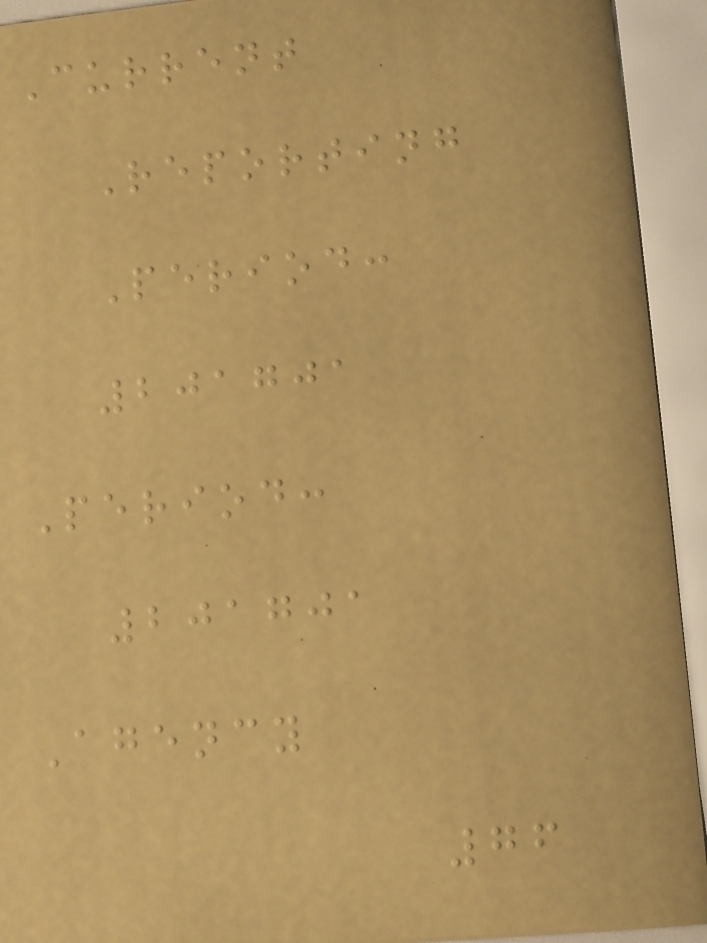Current
Reporting
Period:
201701
Period:
201701
Agency
76
